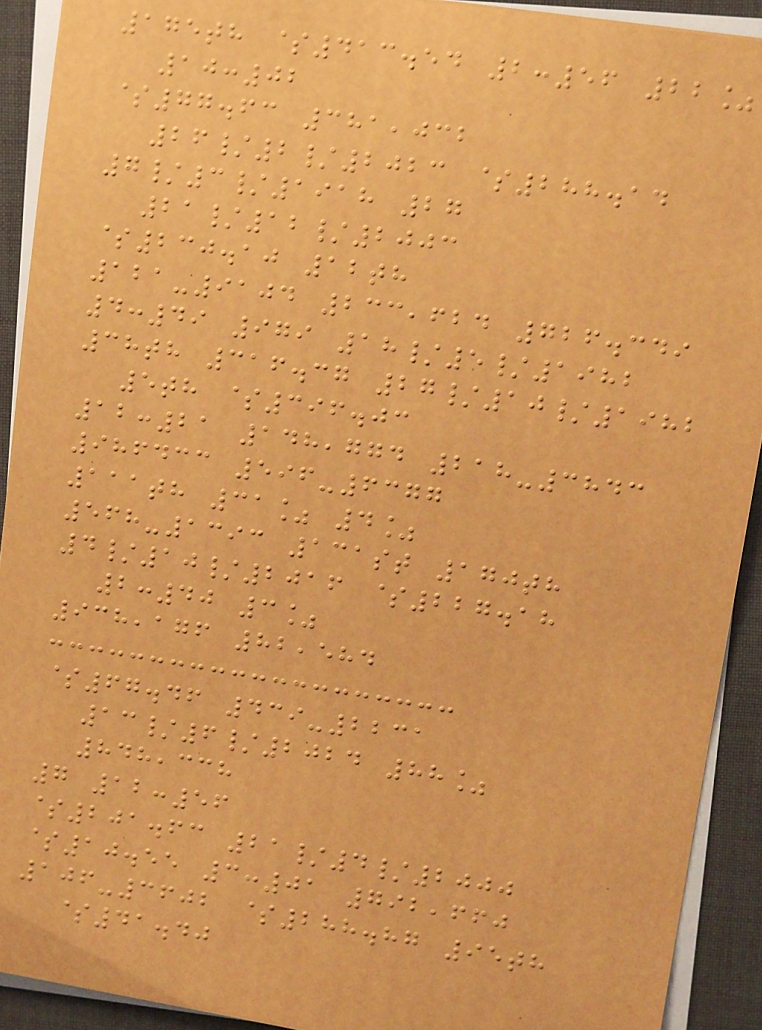175th $413.54 2:56 22%
10:02
$77.63 381,032
26/2/2023 $288.14
7/3/1918 27
21/12/2003
$230.10 12th
121-9104 233,624 726.349
4:49 979 18/5/1982
38th 316.37 27/10/1982
5th $396.03
12:21 148,774 218-3843
986433 596-6377
111th 31% 4%
568-1393 131st 170th
4/10/2016 $227.18
2:40 3%
938,176 82,584
$67.46 439-2231
13/6/2024 88%
848,338
7 12:56
$201.63 21/4/2000
$10.55 3:01 792,660
106-3602 $288.87 95th
$41.40
